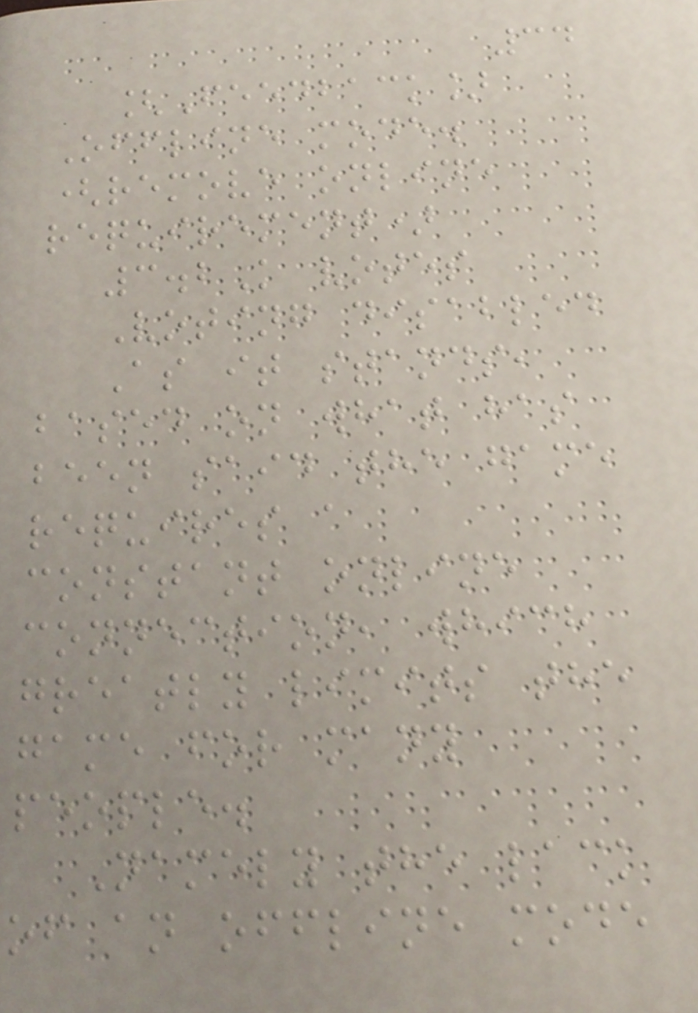34
[Feedback]
Offline mode.
(remove online
requirement)
3.2K votes
Voting disabled
As it stands,
based on what has
been said the game
requires a
constant online
connection, which
greatly limits the
game for many
people.
Namely the lack
of an offline mode
